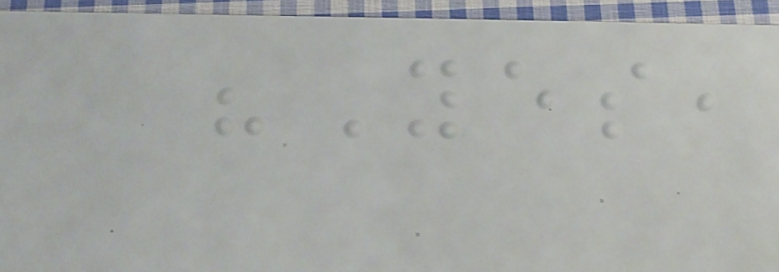"Yes,
